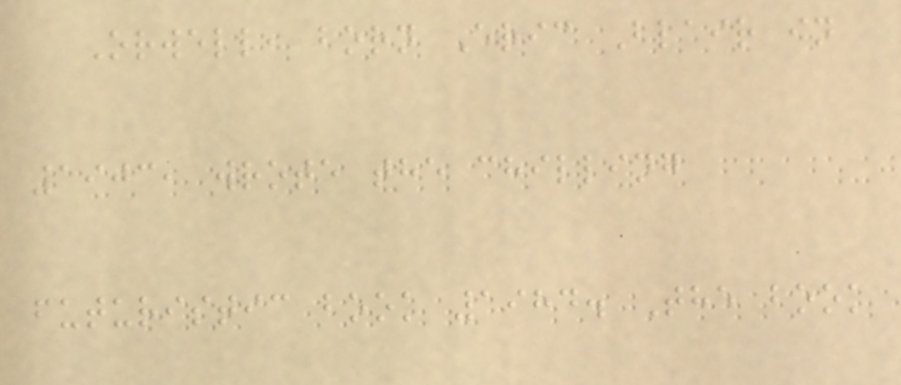Orwell, born Eric Blair in
1903, wrote the chilling
futuristic book 1984. The book
